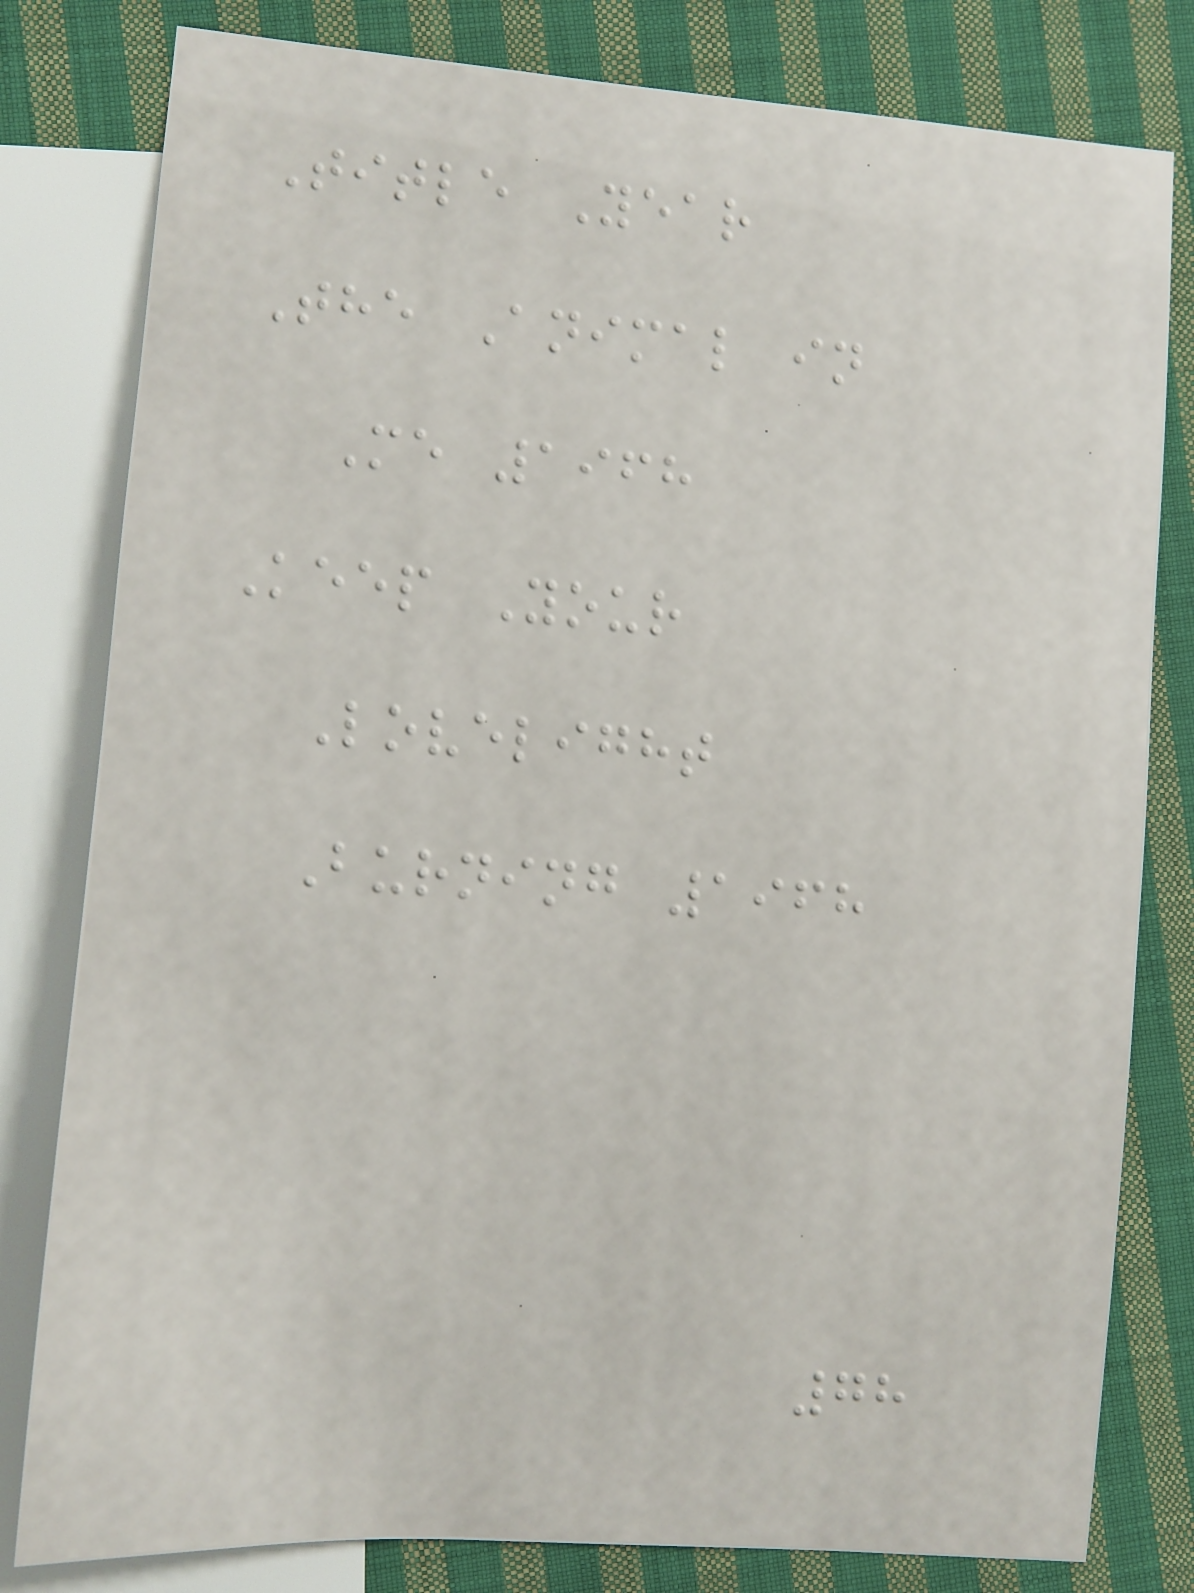Title Year
The Animal in
Me 1968
Keep Your
Lovelight
Burning 1968
78
